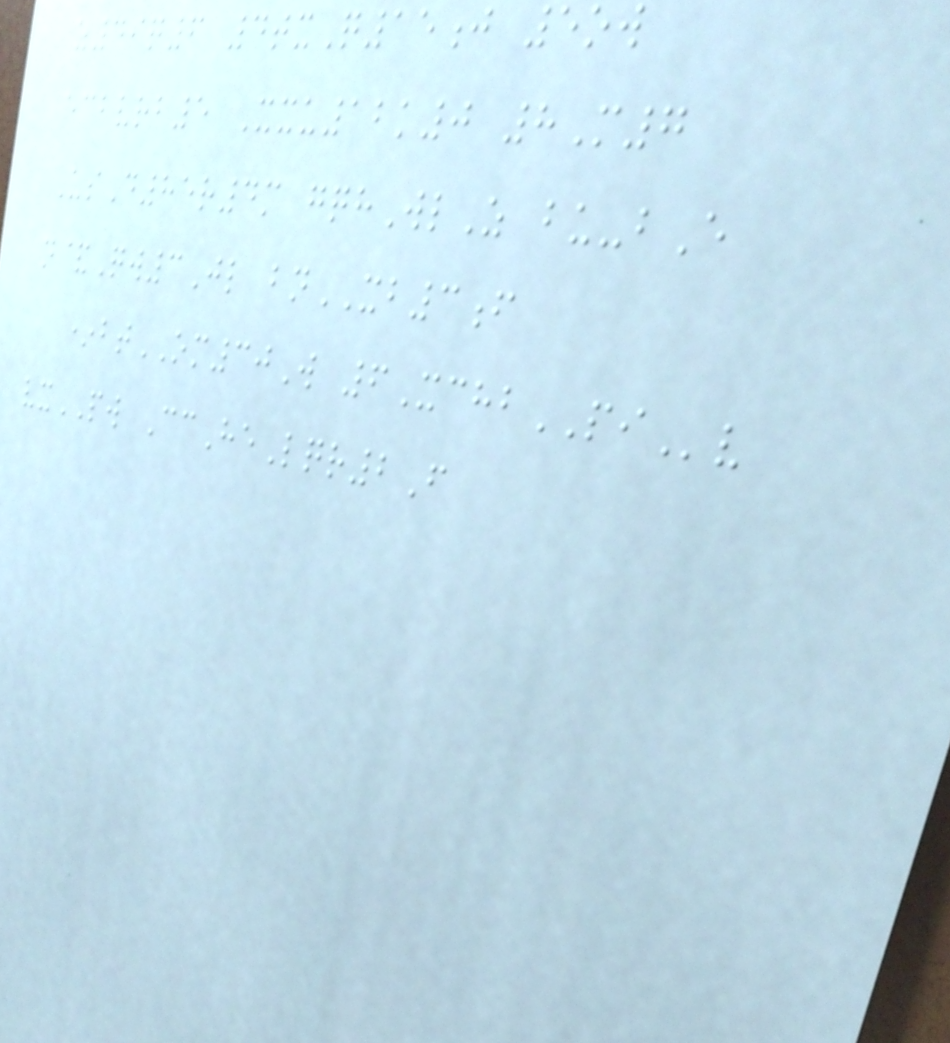z49q6 4txQ15j 5ow
ecbvrb5 Xxu12k0 8M7
UsD85r4m gqhWlZ bu-bE
n&Qw3Jl bnXB3f
*btOM30W 6XchbPIv
vxPW CcHeLqr2F
